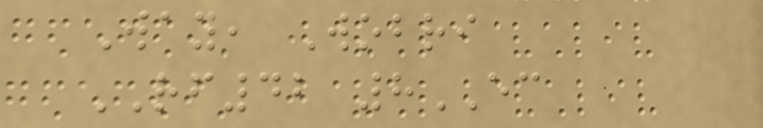Way, Wobri
RF42 8EC
